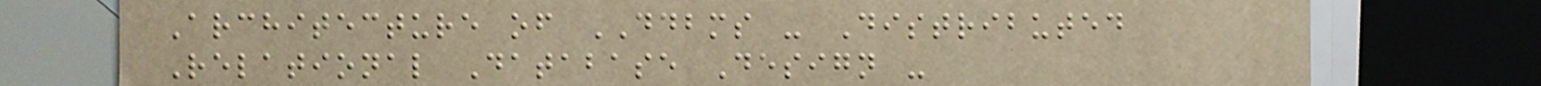Architecture of DDBMS - Distributed
Relational Database Design -
